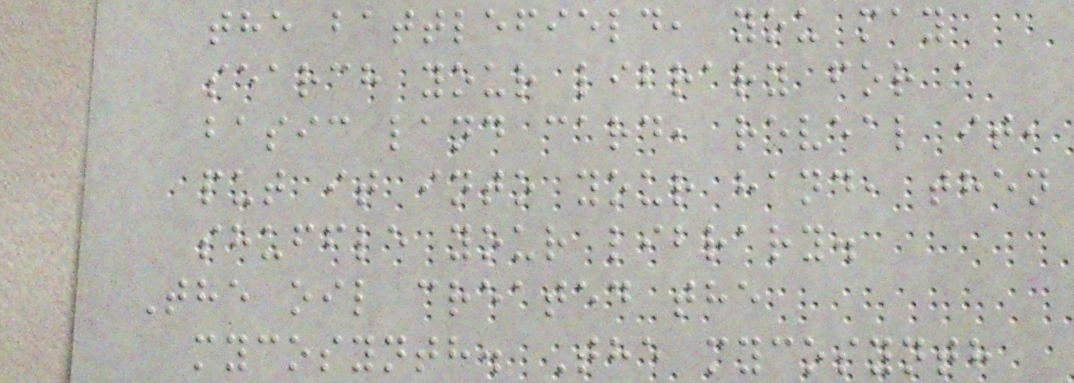the battlefield, you may
search your library for a
basic land card, reveal it,
put it into your hand, then
shuffle your library.
The oil created the
mycosynth. The mycosynth
